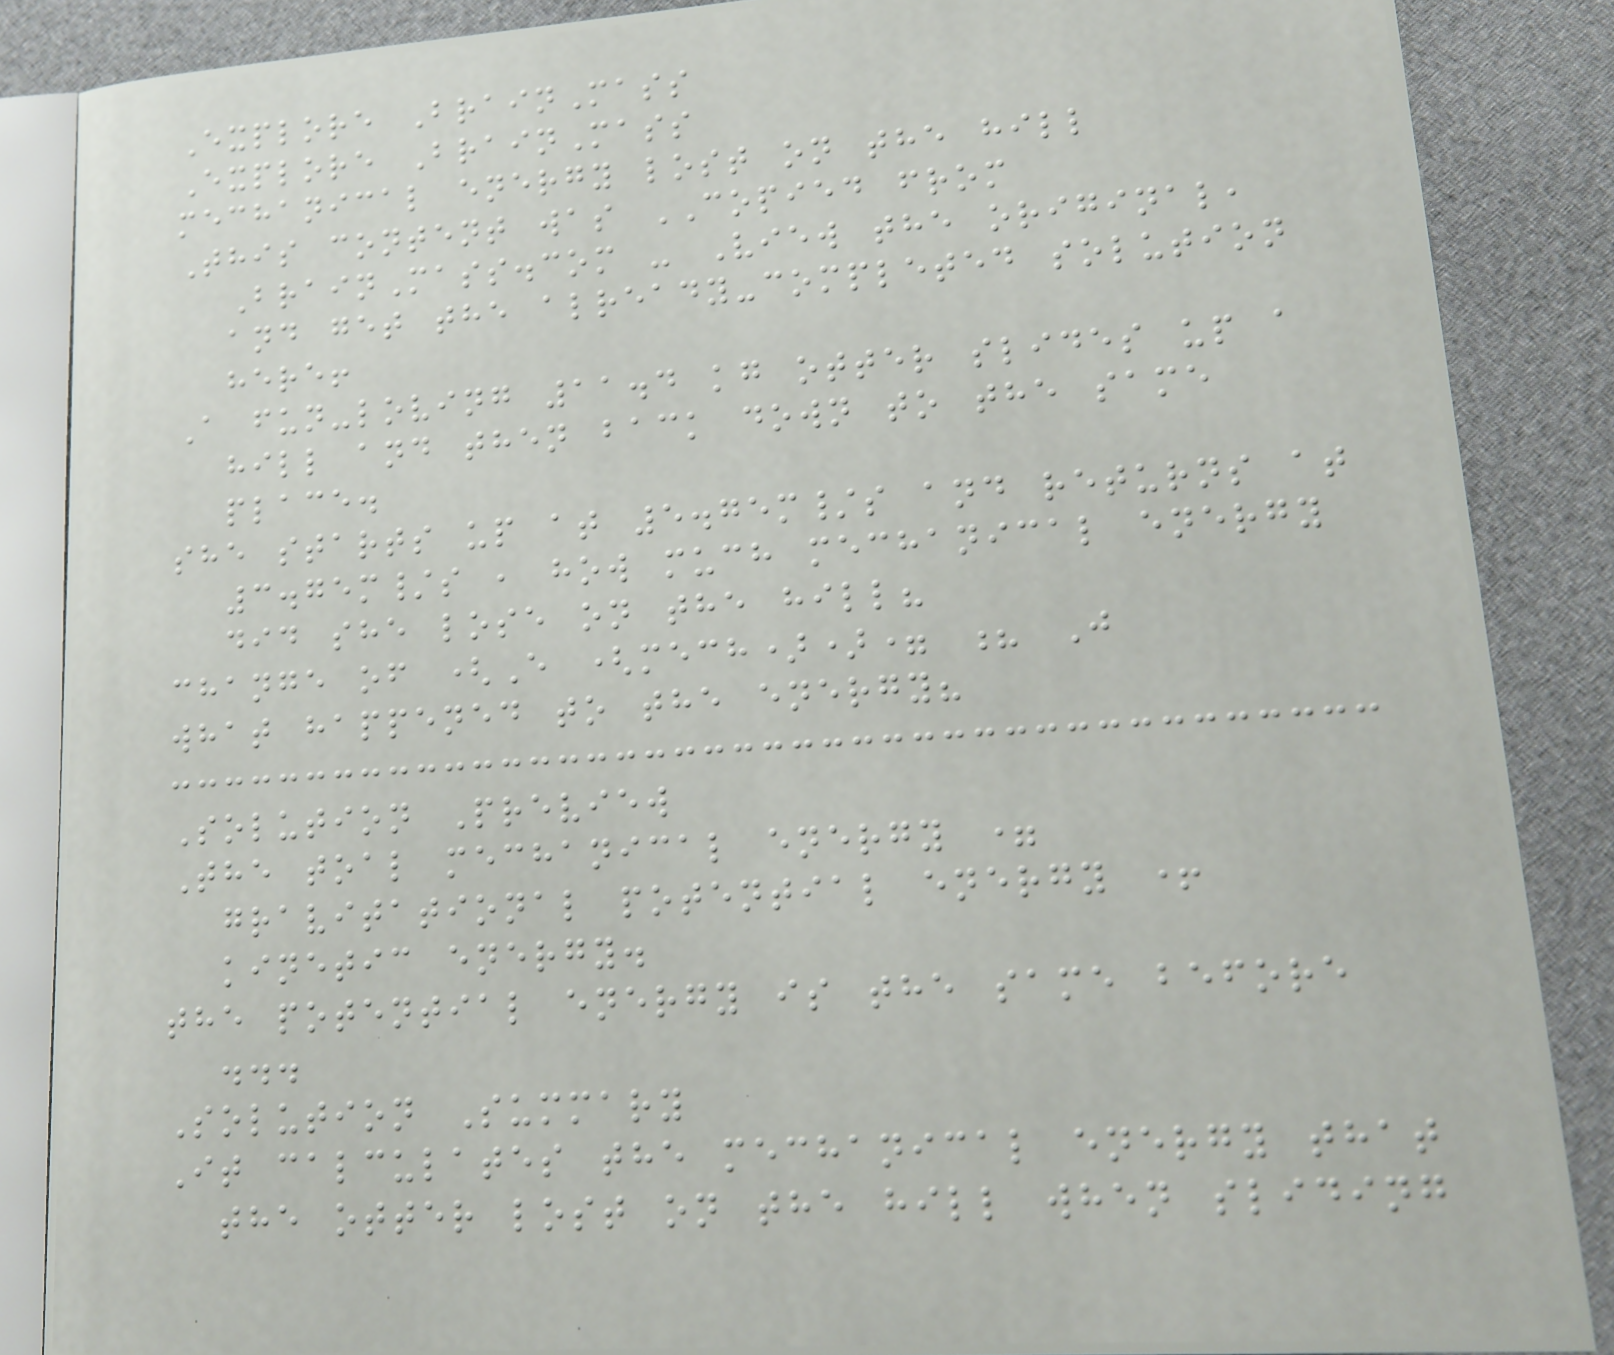Explore BrainMass
Explore BrainMass
mechanical energy lost on the hill
This content was COPIED from
BrainMass.com - View the original,
and get the already-completed solution
here!
A fun-loving 11.4 kg otter slides up a
hill and then back down to the same
place.
she starts up at 5.75m/s and returns at
3.75m/s , how much mechanical energy
did she lose on the hill?
change of (E (mech))= ? J
what happened to the energy?
Solution Preview
The toal mechanical energy =
gravitational potential energy +
kinetic energy.
the potential energy is the same before
...
Solution Summary
It calculates the mechanical energy that
the otter lost on the hill when sliding
